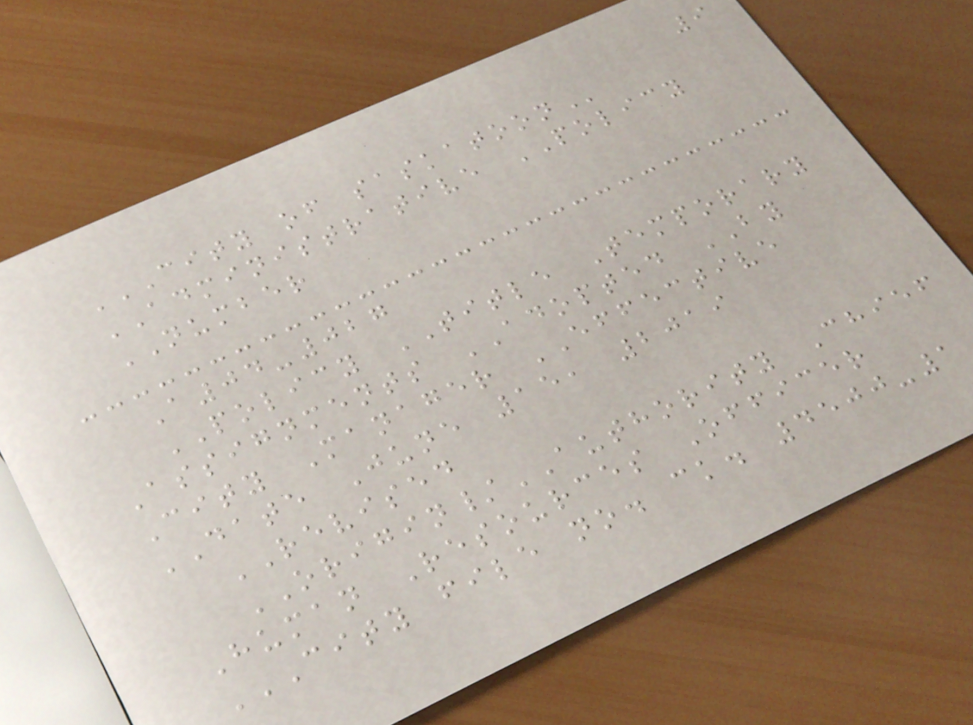9
CITY OF SASKATOON
ADMINISTRATIVE POLICY
NUMBER
A04-027
POLICY TITLE Temporary
Assignments ADOPTED BY
City Manager EFFECTIVE
DATE June 15, 2019
REVISED
ORIGIN/AUTHORITY Chief
Human Resources Officer
CITY FILE NO. CK. 4500-1
